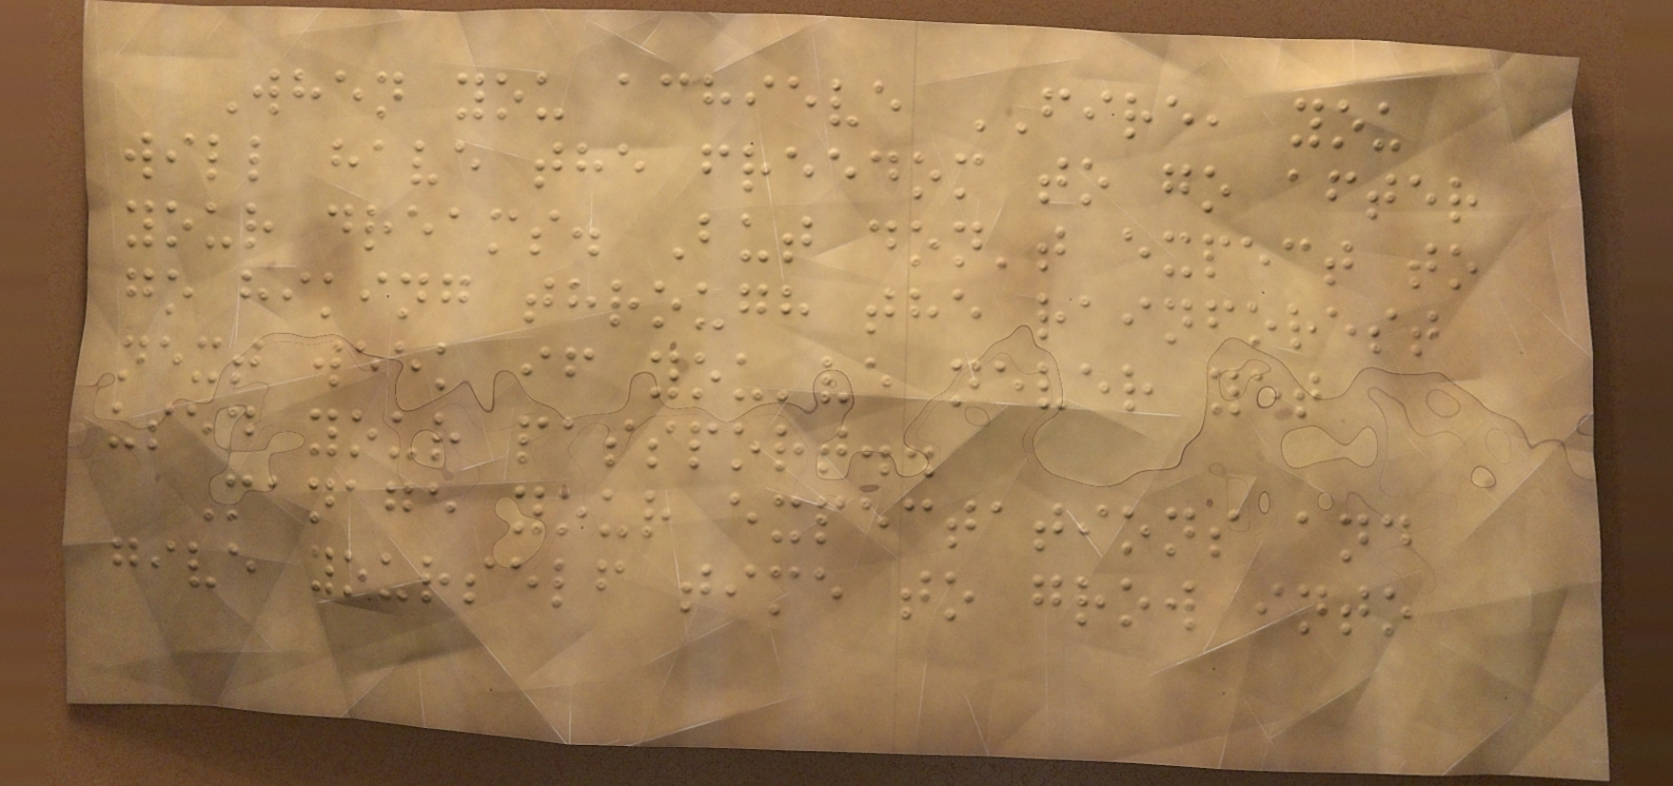When you achieve FIRE, you
will have the freedom to go after
your dreams. But don't expect to
go hiking through the rainforest
next week if you've never yet
used your passport..
Manage your expectations and
give yourself time to grow into
